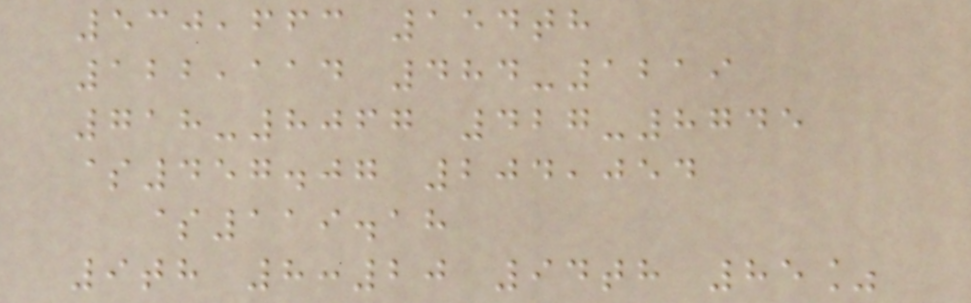530,663 154th
122,114 484-1219
718-8067 427-8745
$457.07 204,054
$119.18
9th 8:20 94th 85%
